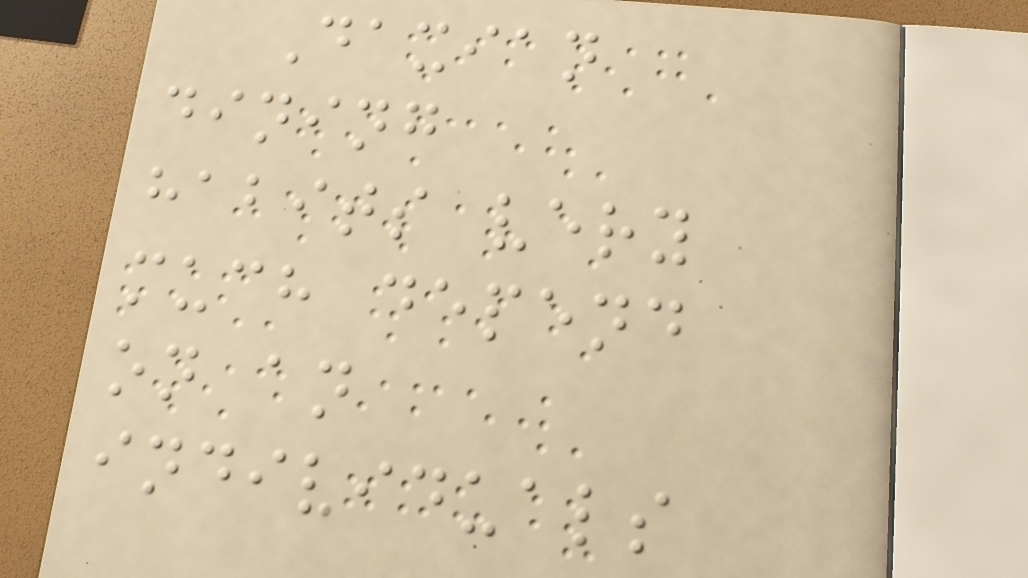Daxian
dining
habits very
much depend
on an
individuals
